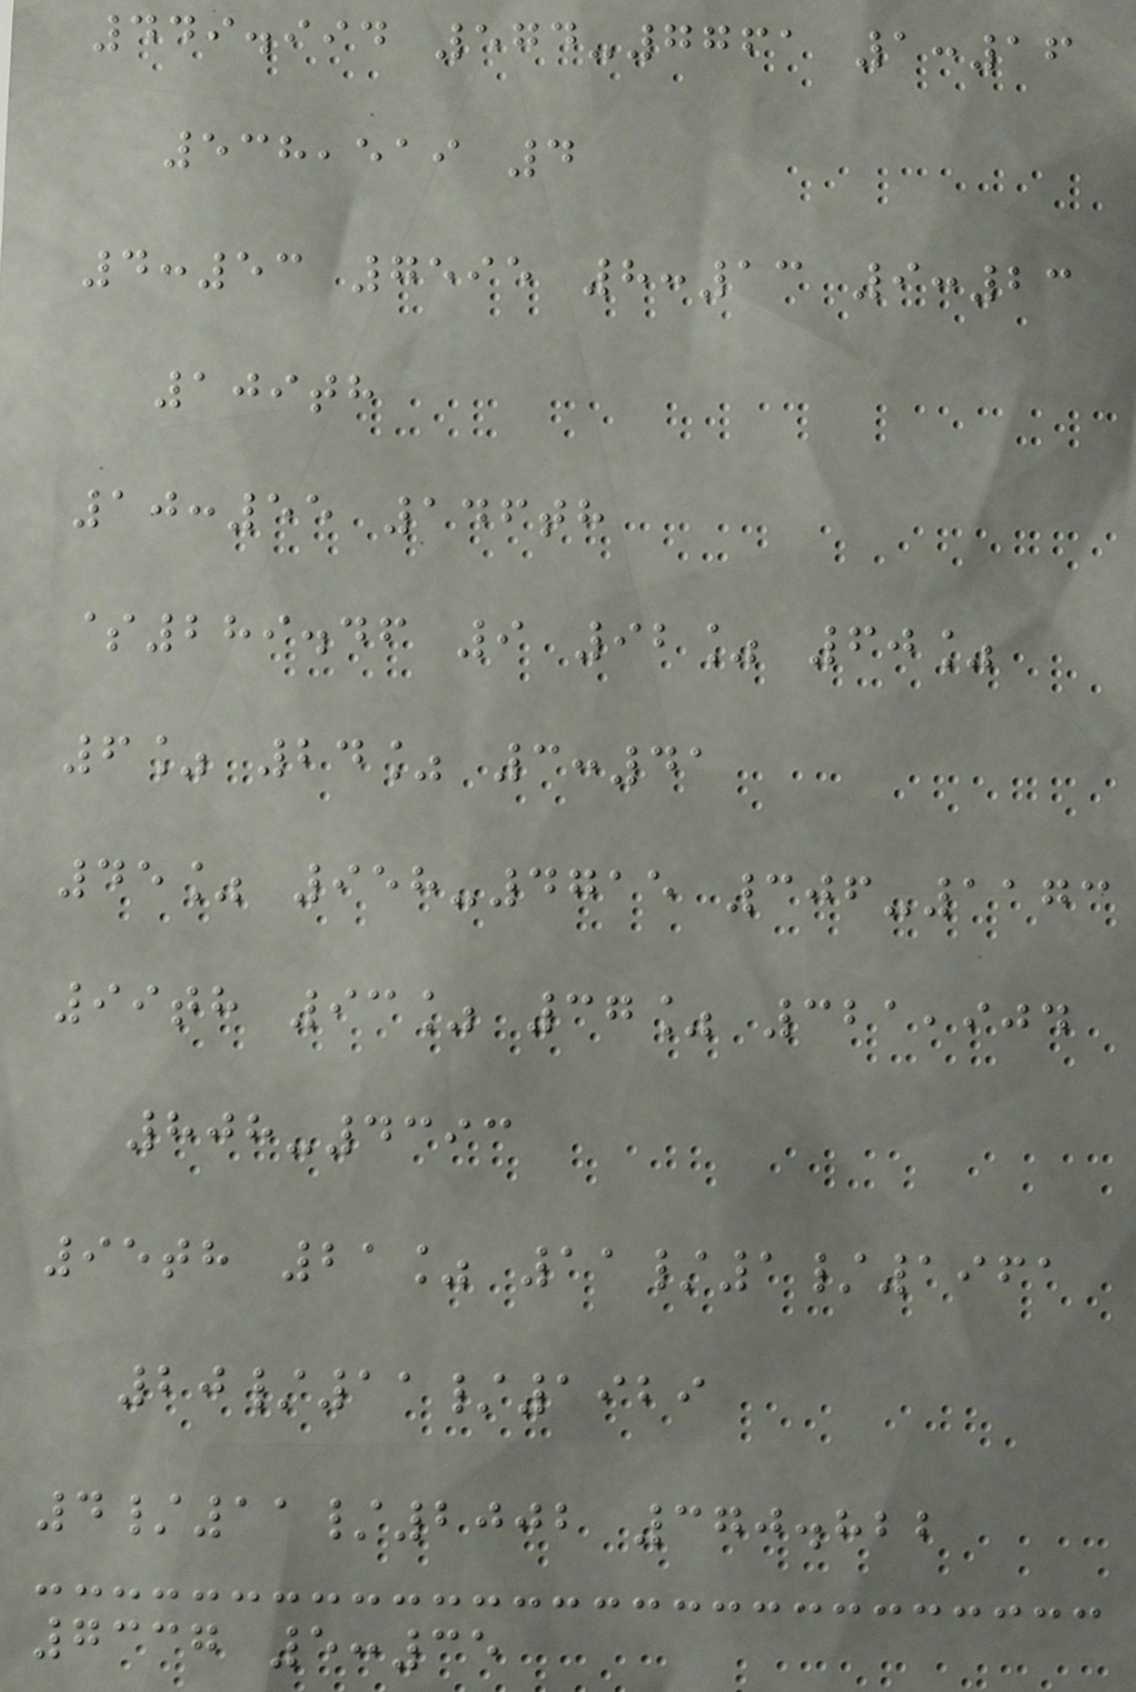449.994 574-7761 1:16
538,519 4
4:53 7595 8:13 9:23
109th
10:55 146th
$289.46 9 92% 60%
6% 24% 3:41
45% 958-4715 306-1173
99th 93% 37% 321,904
808-4393
95th 21% 11/1/1961
20/11/1929
4/11/2002 370.822
7337 5:35
